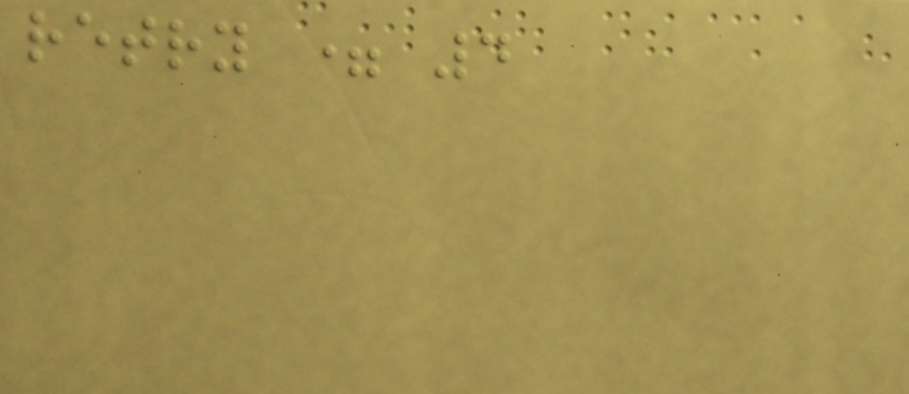retry = 4
